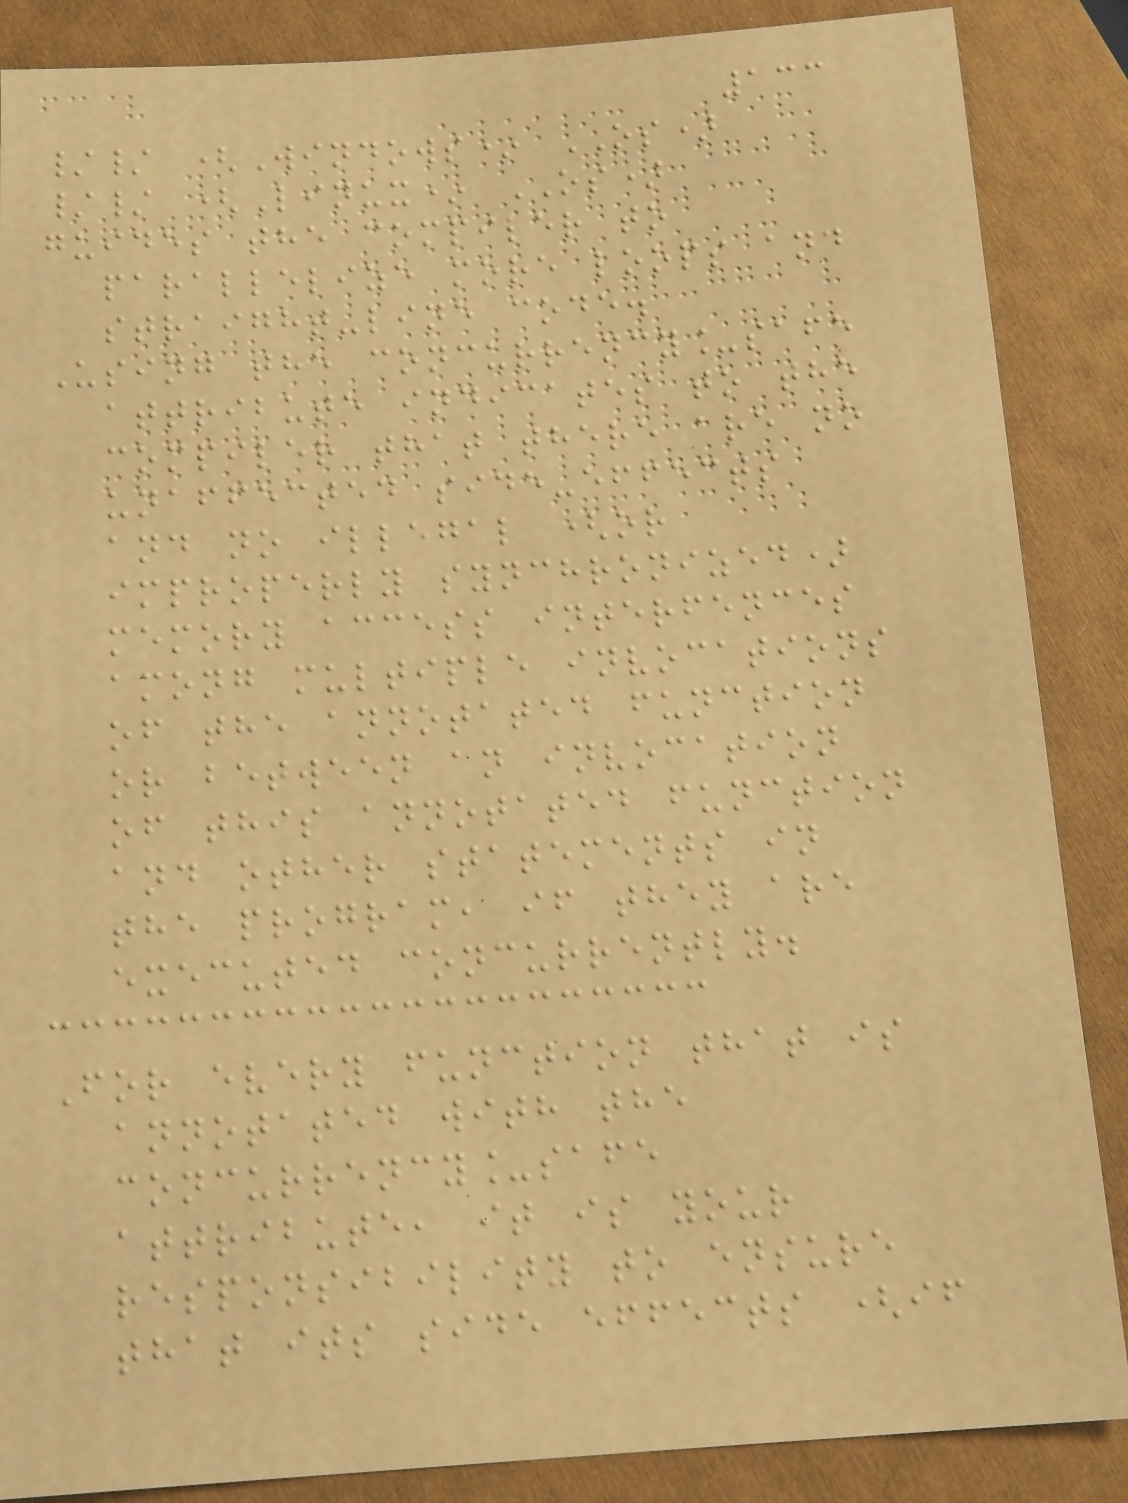133
// (Windows* OS)
// (Linux* OS)
guides the compiler to
parallelize more loops and
straight-line code.
Using the concurrency_safe
attribute indicates to the
compiler that there are no
unaffected side-effects
and no illegal (or
improperly synchronized)
memory access interfences
among multiple invocations
of the annotated function
or between an invocation
of this annotated function
and other statements in
the program, if they are
executed concurrently.
For every function that is
annotated with the
concurrency_safe
attribute, it is your
responsibility to ensure
that its side effects (if
